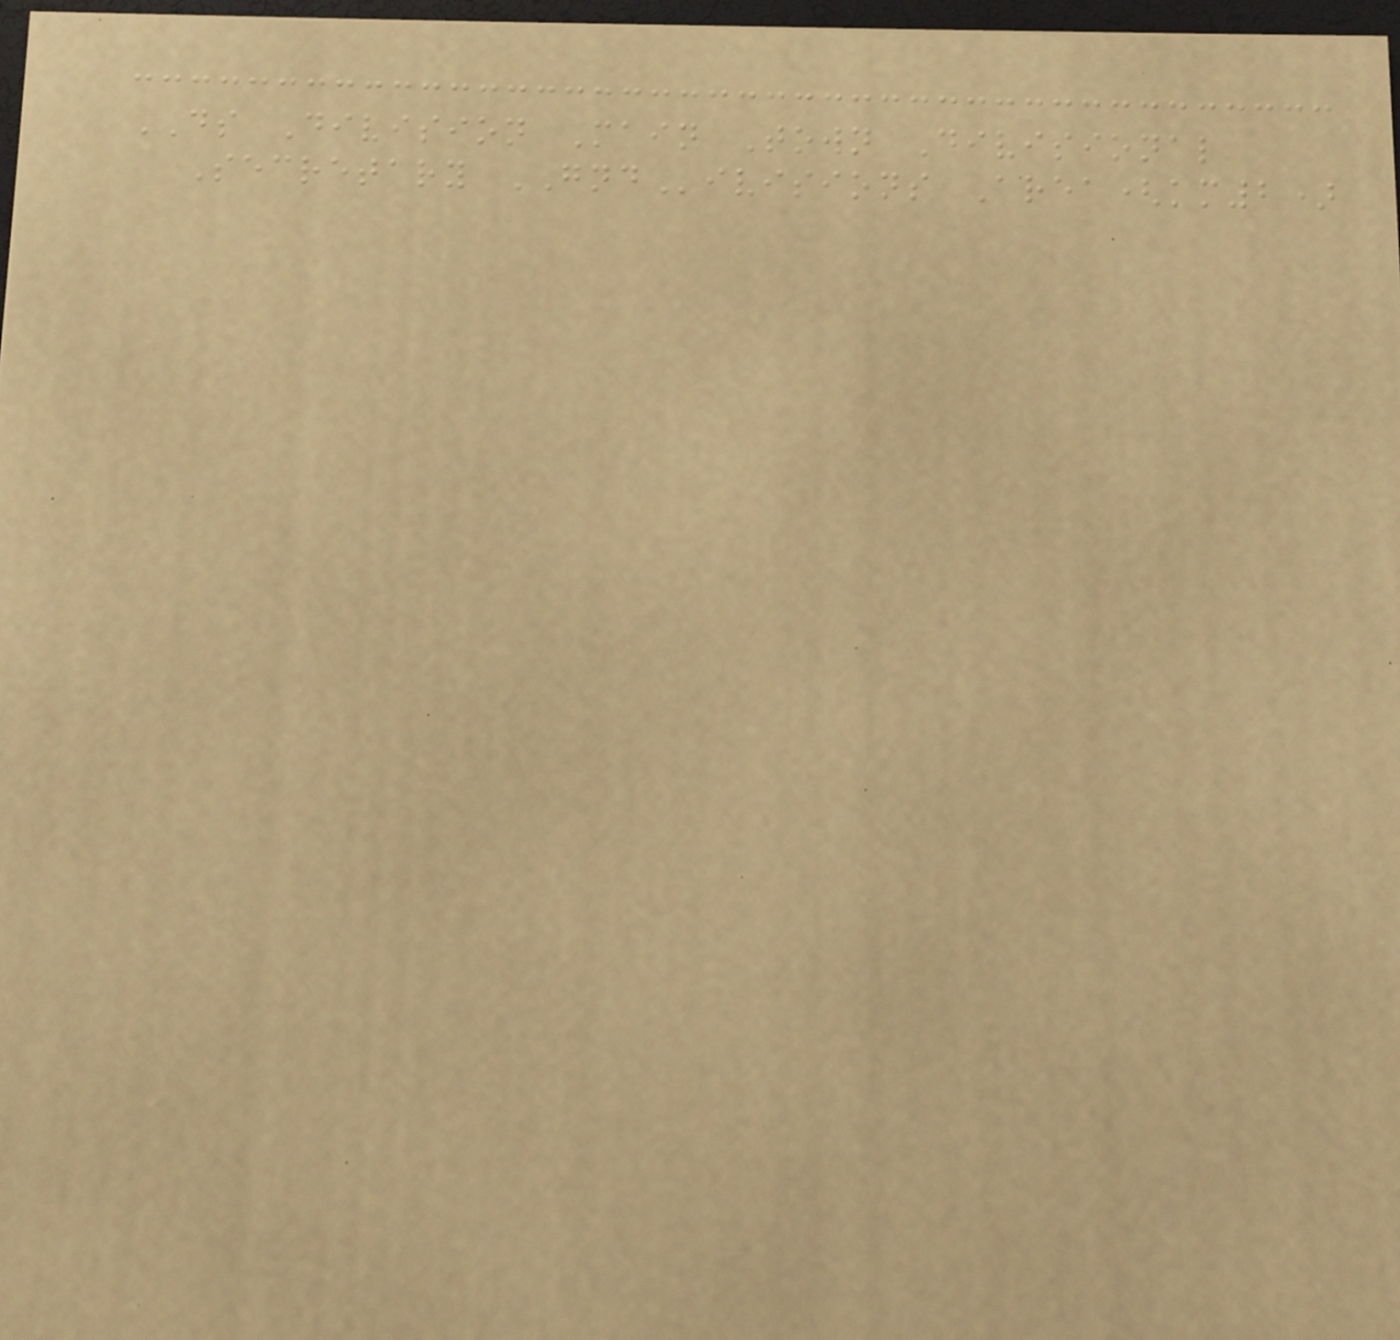DS Division Main Town Divisional
Secretary GNDivisions Area(km2)
